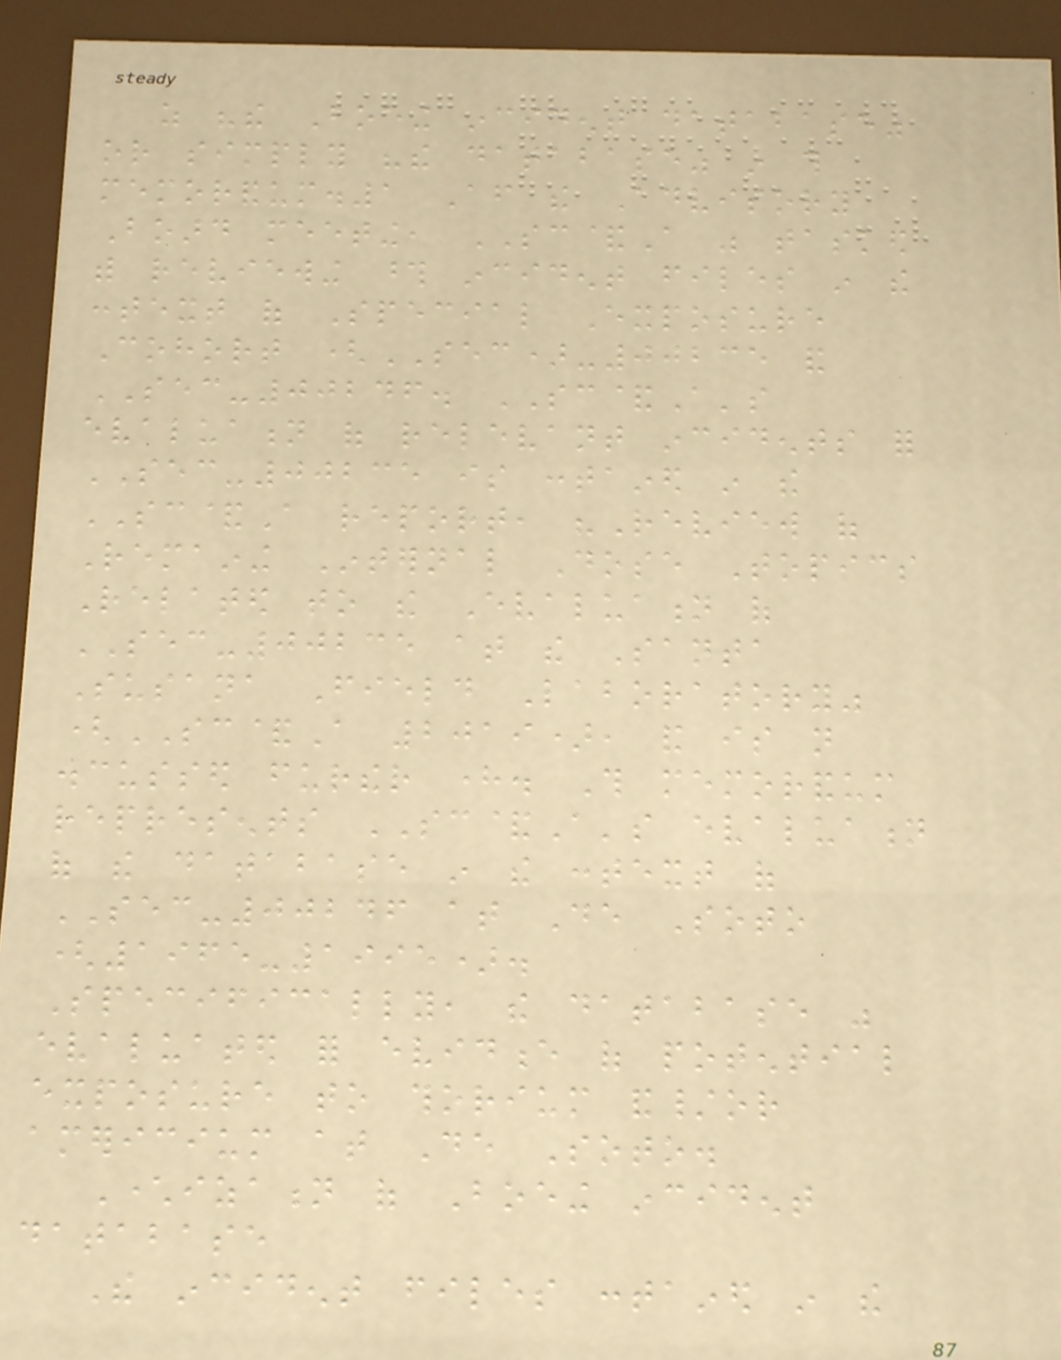as "the Boeing incident database"
or simply "the database" in this
memorandum.1 After the Advisory
Board meeting, SC&A was tasked
with reviewing those incident files in the
context of Special Exposure
Cohort (SEC)-00235 and
SEC-00246. SC&A's
evaluation of relevant incidents for
SEC-00235 is contained in the
SC&A report, "Review of
Remaining Internal Dose Topics
Related to the Evaluation of
SEC-00235 at the Santa
Susana Field Laboratory"
(SC&A 2019), and is not
discussed further here. This memorandum
represents SC&A's evaluation
of the database in the context of
SEC-00246 at De Soto
(1965-1995).
Specifically, the database was
evaluated for evidence of potential
exposure to thorium and/or
americium at De Soto.
Characterization of Boeing incident
database
The incident files contained in the
